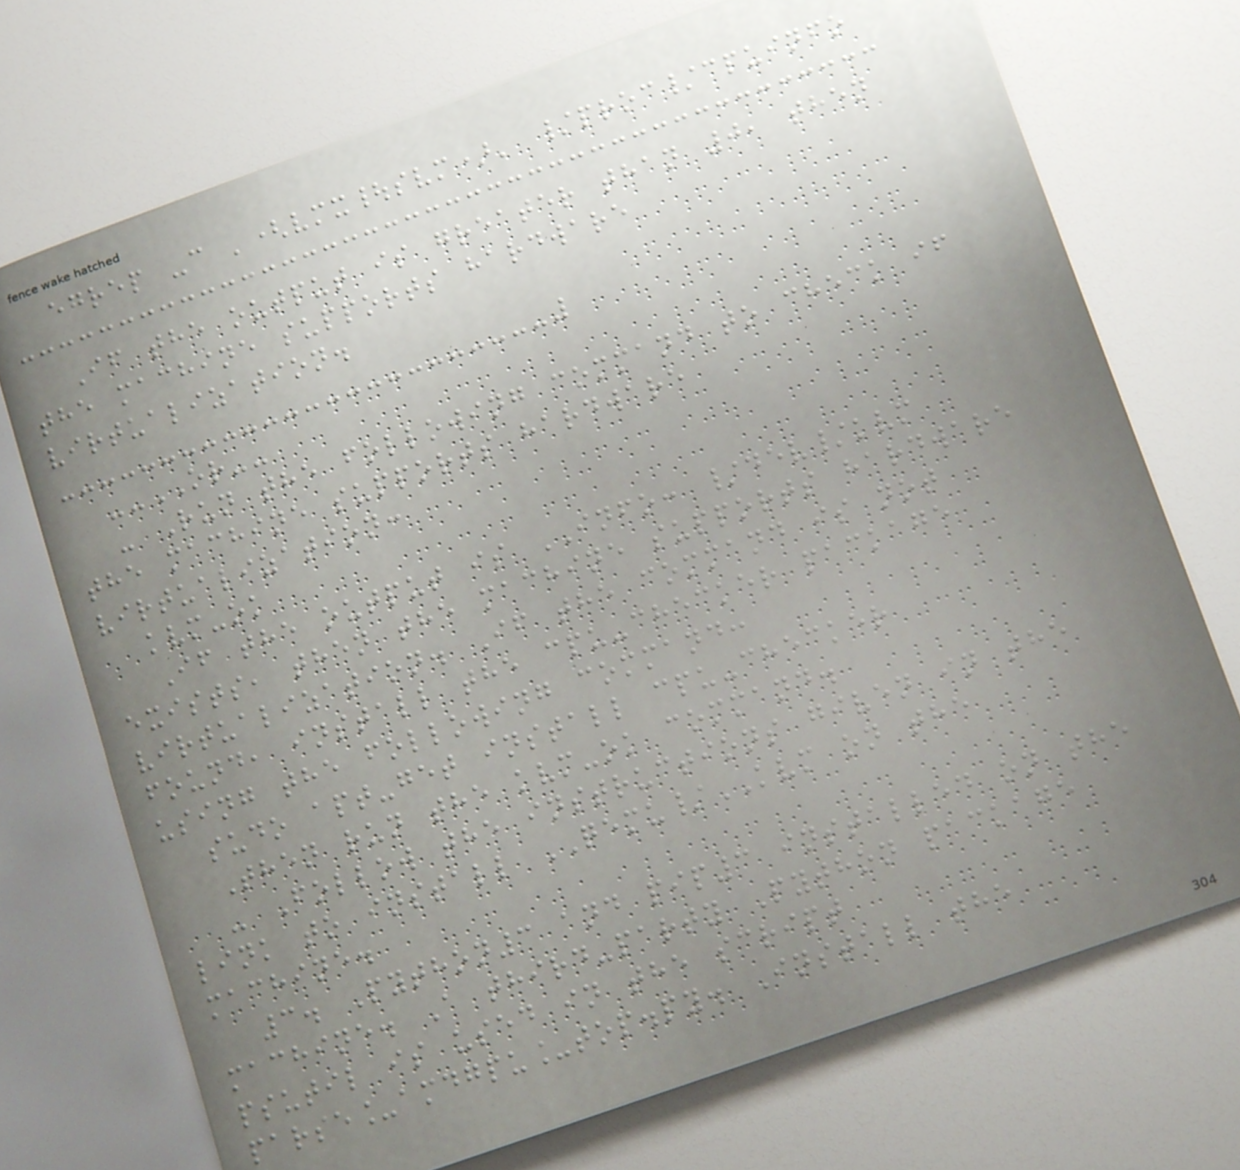egrep -c '(vmx|svm)' /proc/cpuinfo
If the output is greater than 0, then
the machine supports hardware
virtualization.
--OR--
- Run the following command to check if
the machine supports hardware
virtualization:
kvm-ok
If the output is INFO: /dev/kvm
exists, then the machine supports hardware
virtualization. If the command is not
found, install the cpu-checker package
using the following command:
sudo apt-get install cpu-checker
Then run the kvm-ok command.
- Follow the instructions given in the
link to install QEMU/KVM on the
machine.
3. Python3 and pip3 installed on the
machine. A third-party Python package
psutil is used in the script
parse_amdgpu_top.py. Install the
